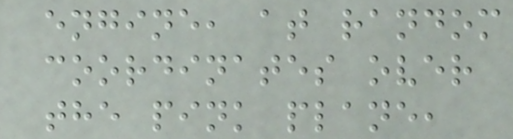engine, at random
coordinates over
the pink plane,
